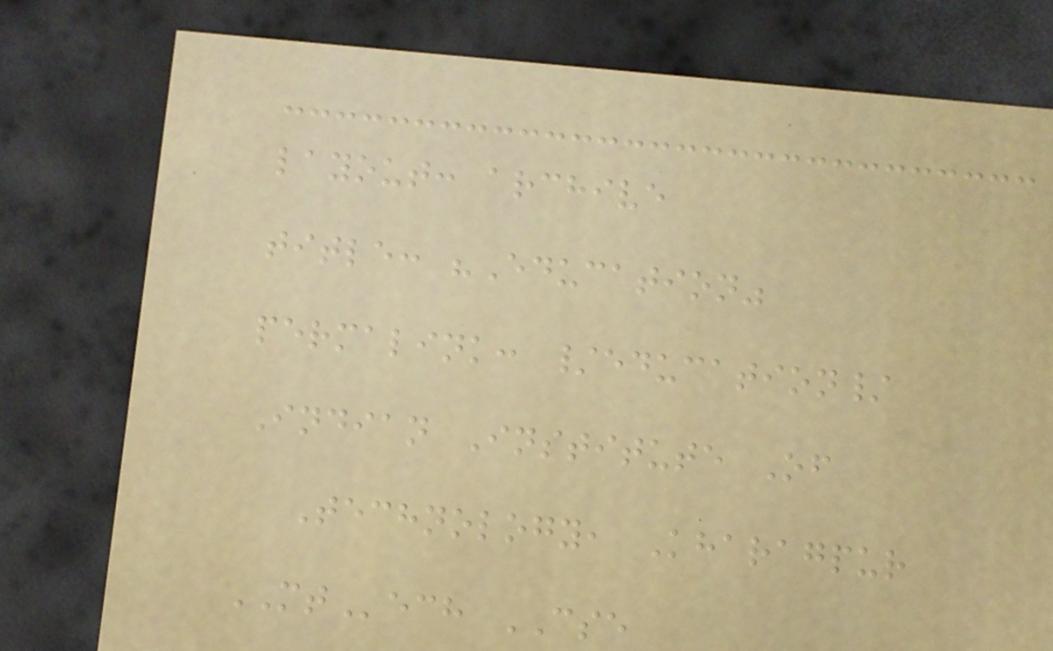layout: archive
title: "Education"
permalink: /education/
Indian Institute Of
Technology, Kharagpur
MTech CSE
